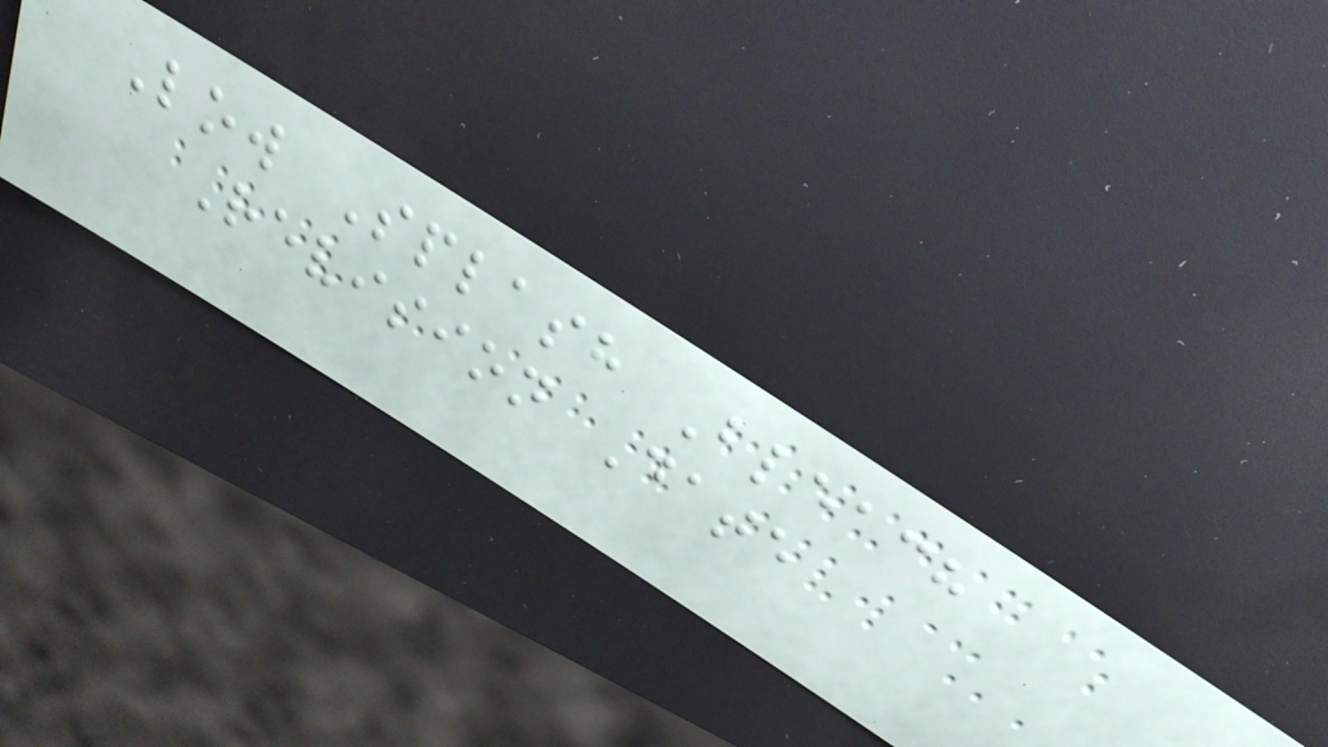Low Splash Bleach
Revision Date
